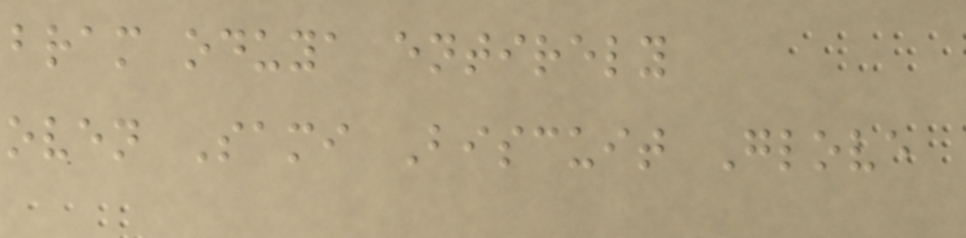bram oduya entirely
oven Sami Biscuit Glove
